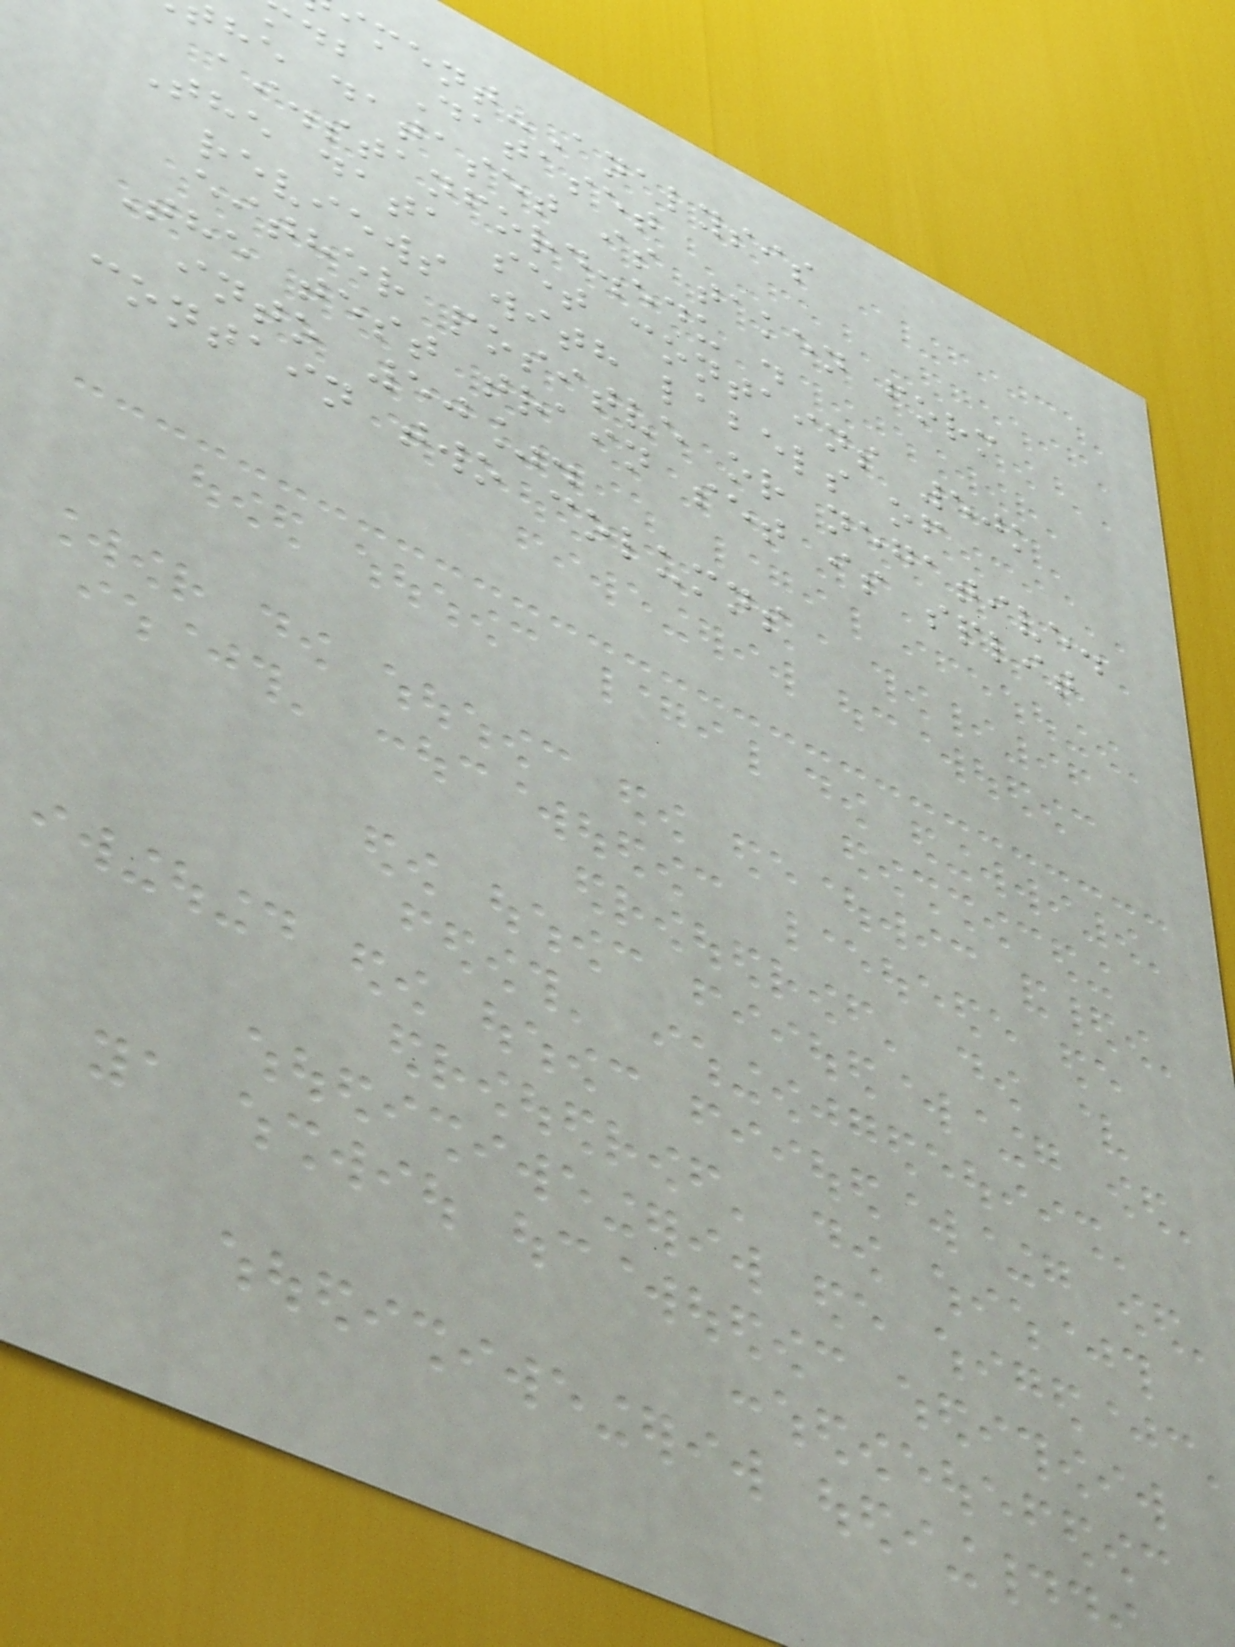iment-Analysis
db Dataset
he dataset is taken form
ai.stanford.edu .
The data set contains 50k
reviews with labels of
either positve or negative.
The test train set is split
into 50%.
contain two columns
